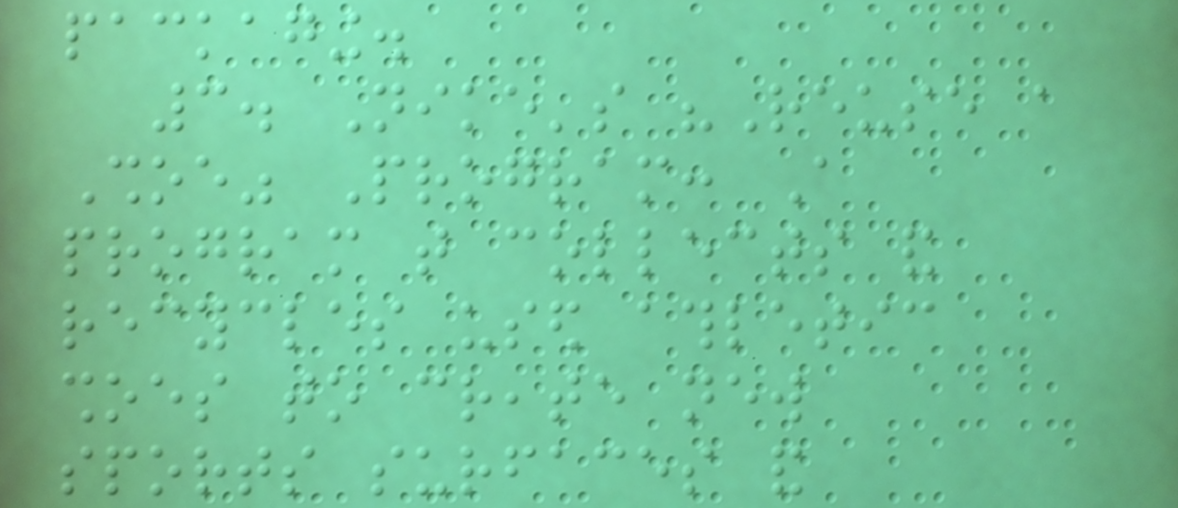packaging.
3. Nike's "Reuse a
Shoe" Program: A
program that collects and
recycles used athletic
shoes to create new
sports surfaces and
